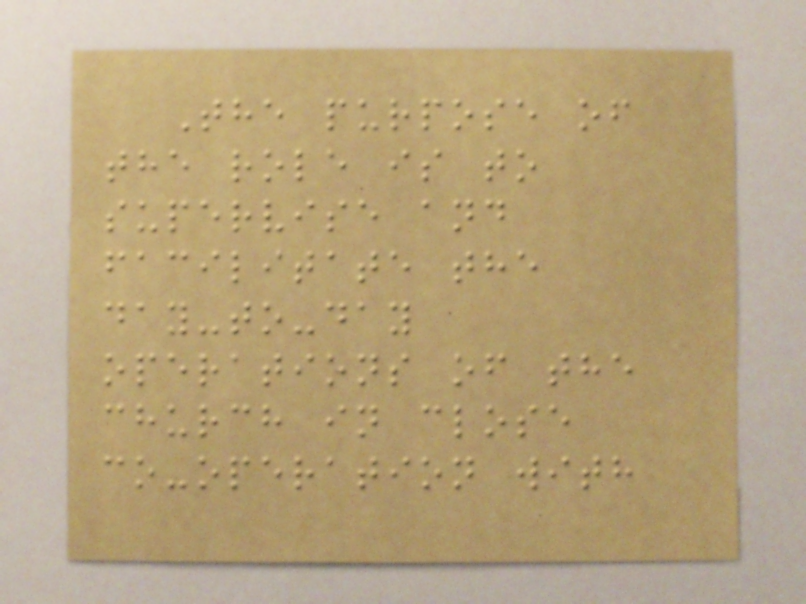The purpose of
the role is to
supervise and
facilitate the
day-to-day
operations of the
church in close
co-operation with
